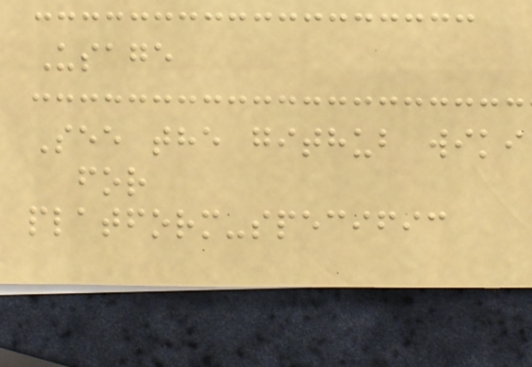Usage
See the github wiki
for
platform-specific
